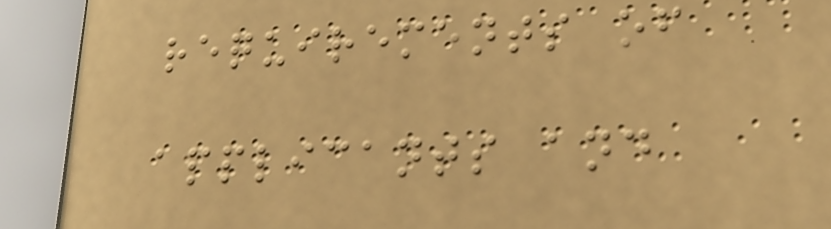requirements of
applicants and
